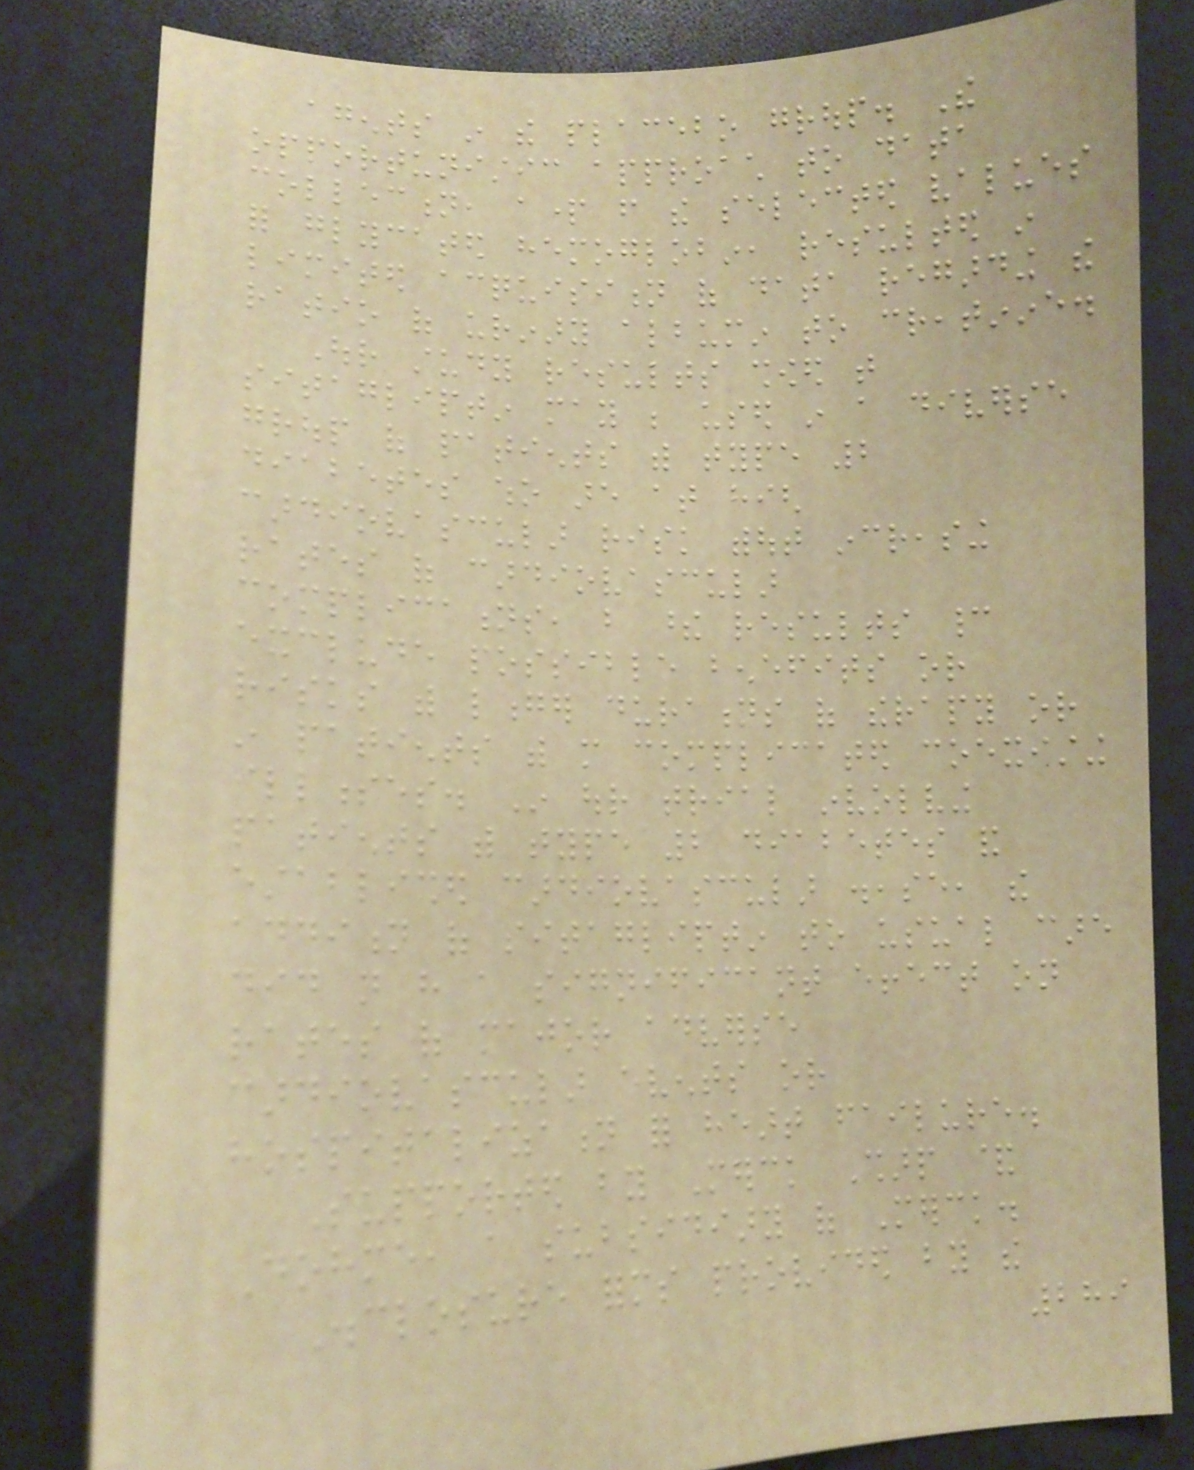agents in the placebo group. The
opportunistic approach to data
collection, apart from the selected values
for glycated hemoglobin, resulted in
limited acquisition of data regarding the
ratio of urinary albumin to creatinine.
Our study results showed that
sitagliptin may be used in a diverse
group of patients with type 2
diabetes who are at high
cardiovascular risk without increasing
rates of cardiovascular
complications, but these results cannot
exclude possible benefits or
risks with longer durations of therapy or
in patients with more complicated coexisting
illnesses. In our trial involving
patients with type 2 diabetes and
established cardiovascular disease, the
addition of sitagliptin to usual care
did not have a significant effect on
rates of major adverse
cardiovascular events or
hospitalization for heart failure.
Supported by Merck Sharp &
Dohme, a subsidiary of Merck.
Disclosure forms provided by the
289
